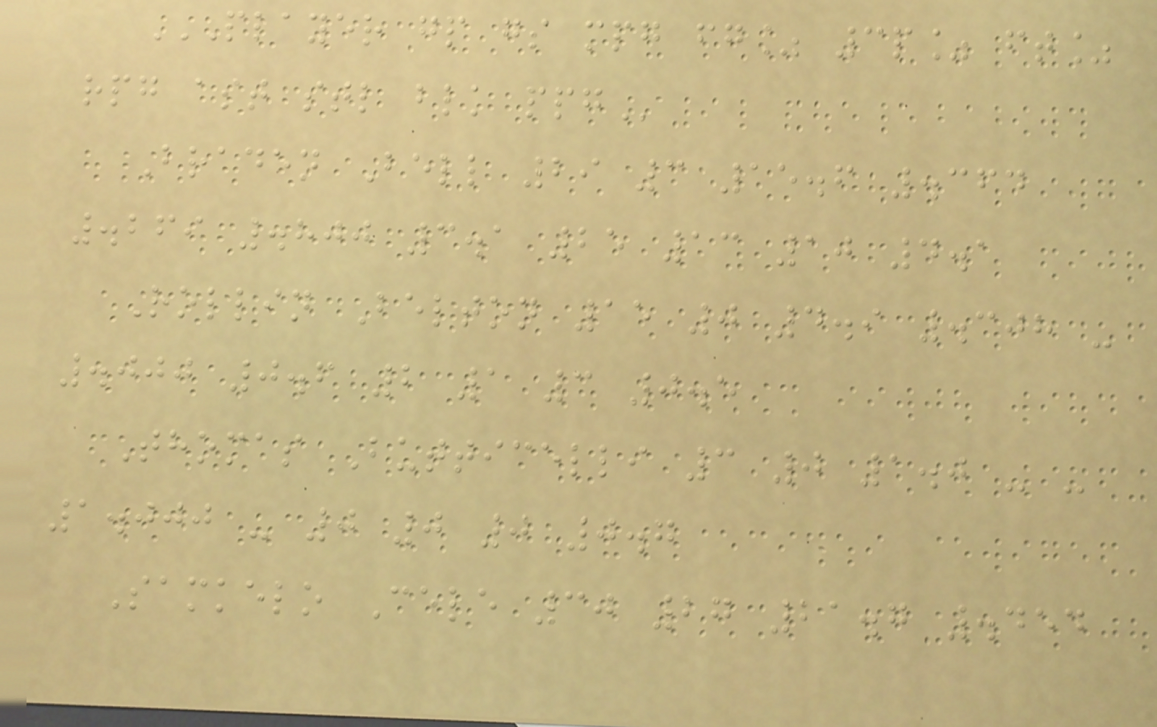PLAYER GP GS MPG FG% 3P% FT%
RPG AST STL BLK PPG
Braden Bell 29 3 15.6 .364
.269 .800 3.1 25 13 10 4.1
Rollin Belton 15 0 4.9 .308 -
.000 0.6 2 1 3 0.5
Thomas Butticelli 3 0 1.0 - -
1.000 - 0 0 0 0.7
Samkelo Cele 30 27 21.7 .454
